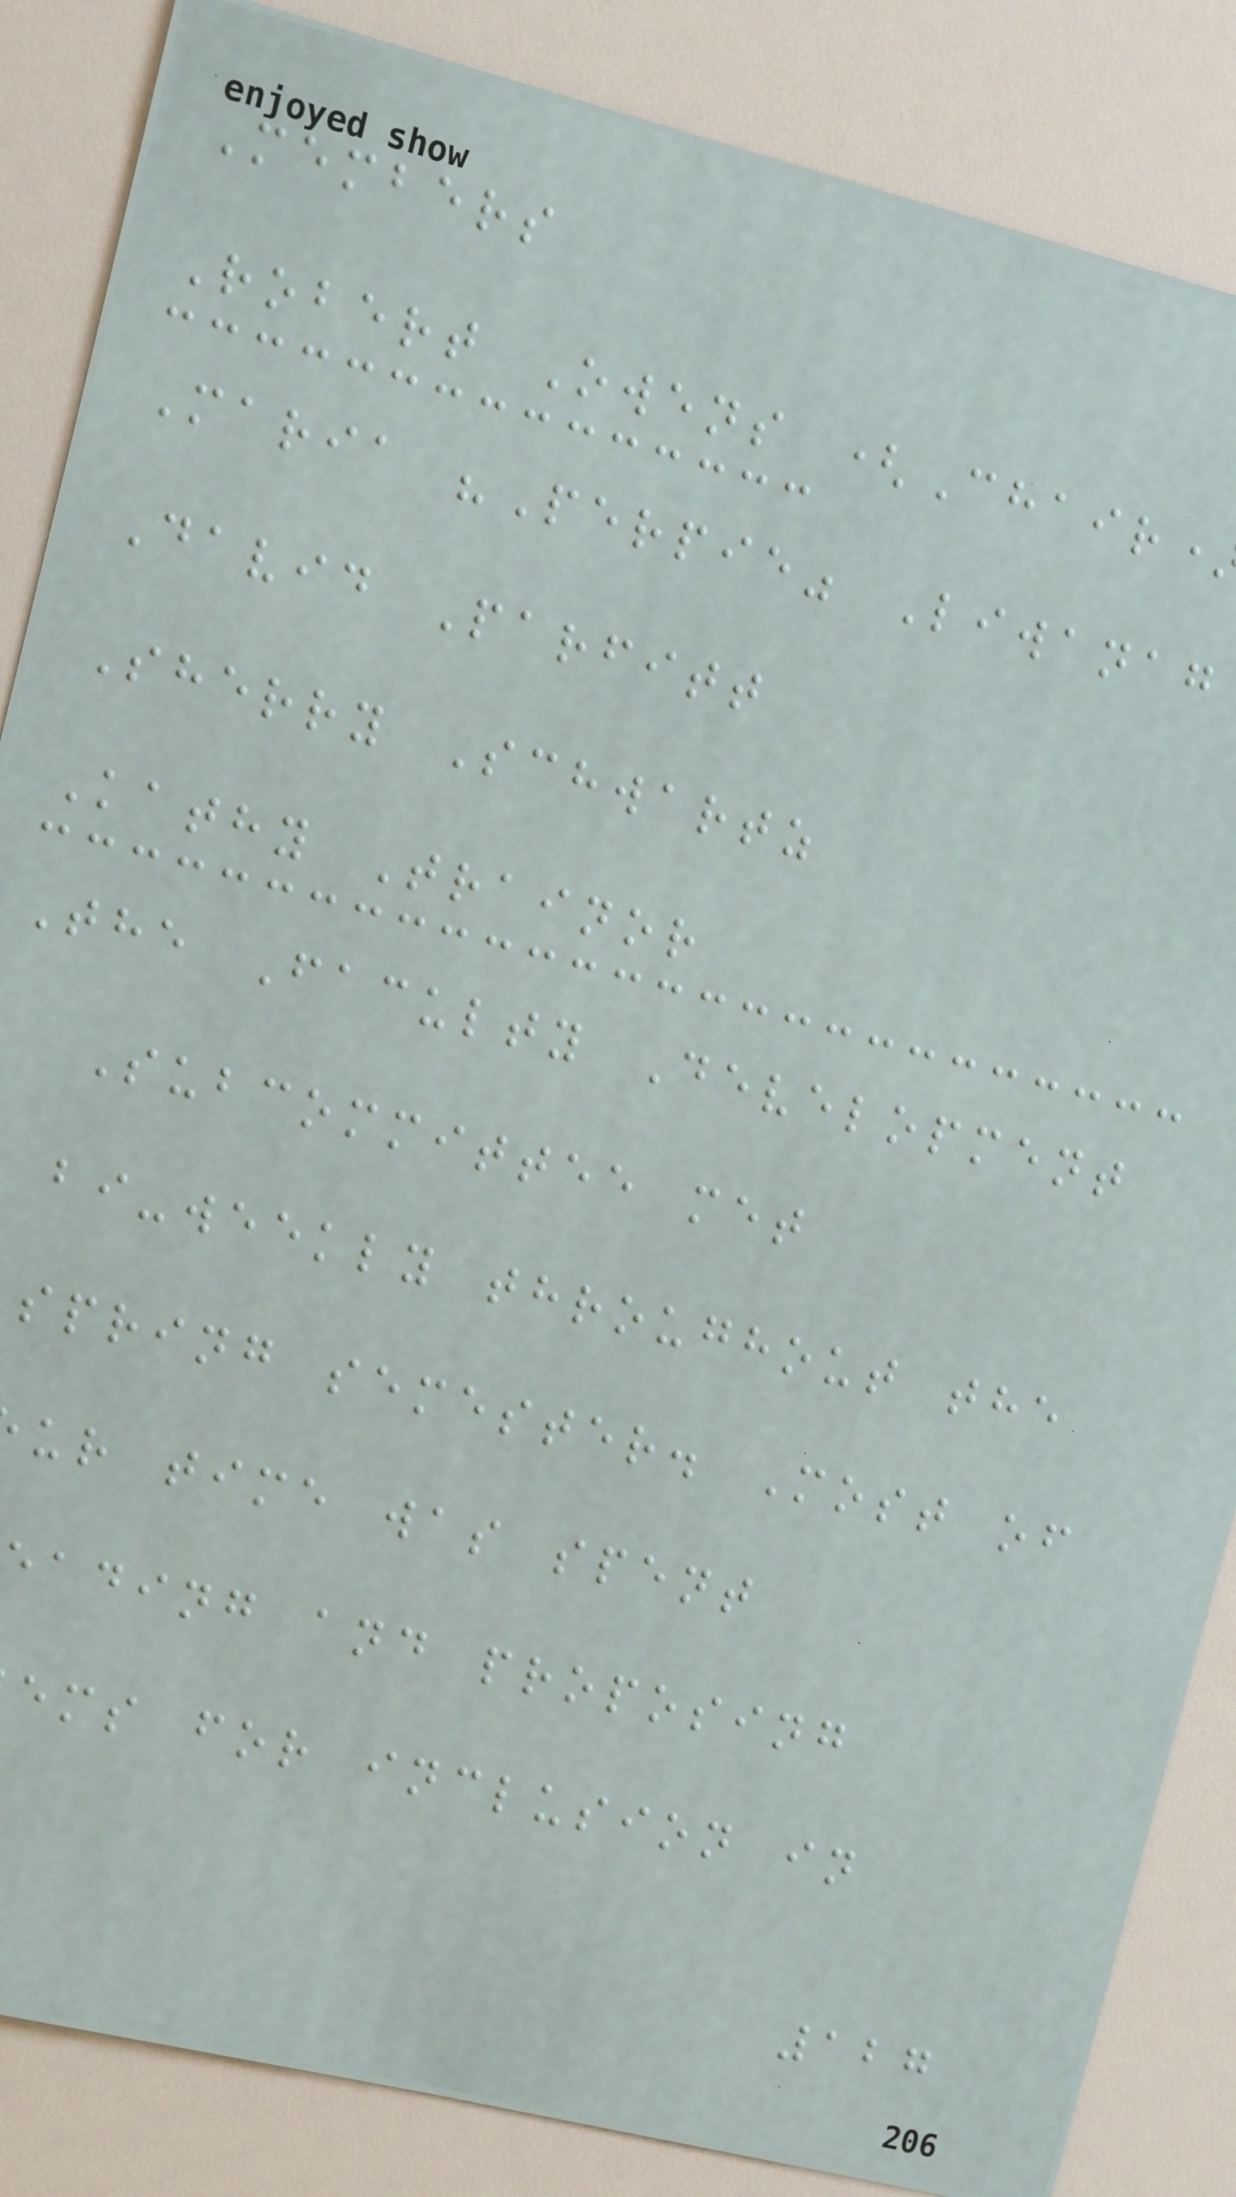Members
Robert Owens (Chair
Maria "Perpie" Liwanag
David Parfitt
Sherry Schwartz
Kathy Trainor
The Faculty Development
Subcommittee met
bi-weekly throughout the
spring semester. Most of
ur time was spent
eading and proposing
ems for inclusion in
127
